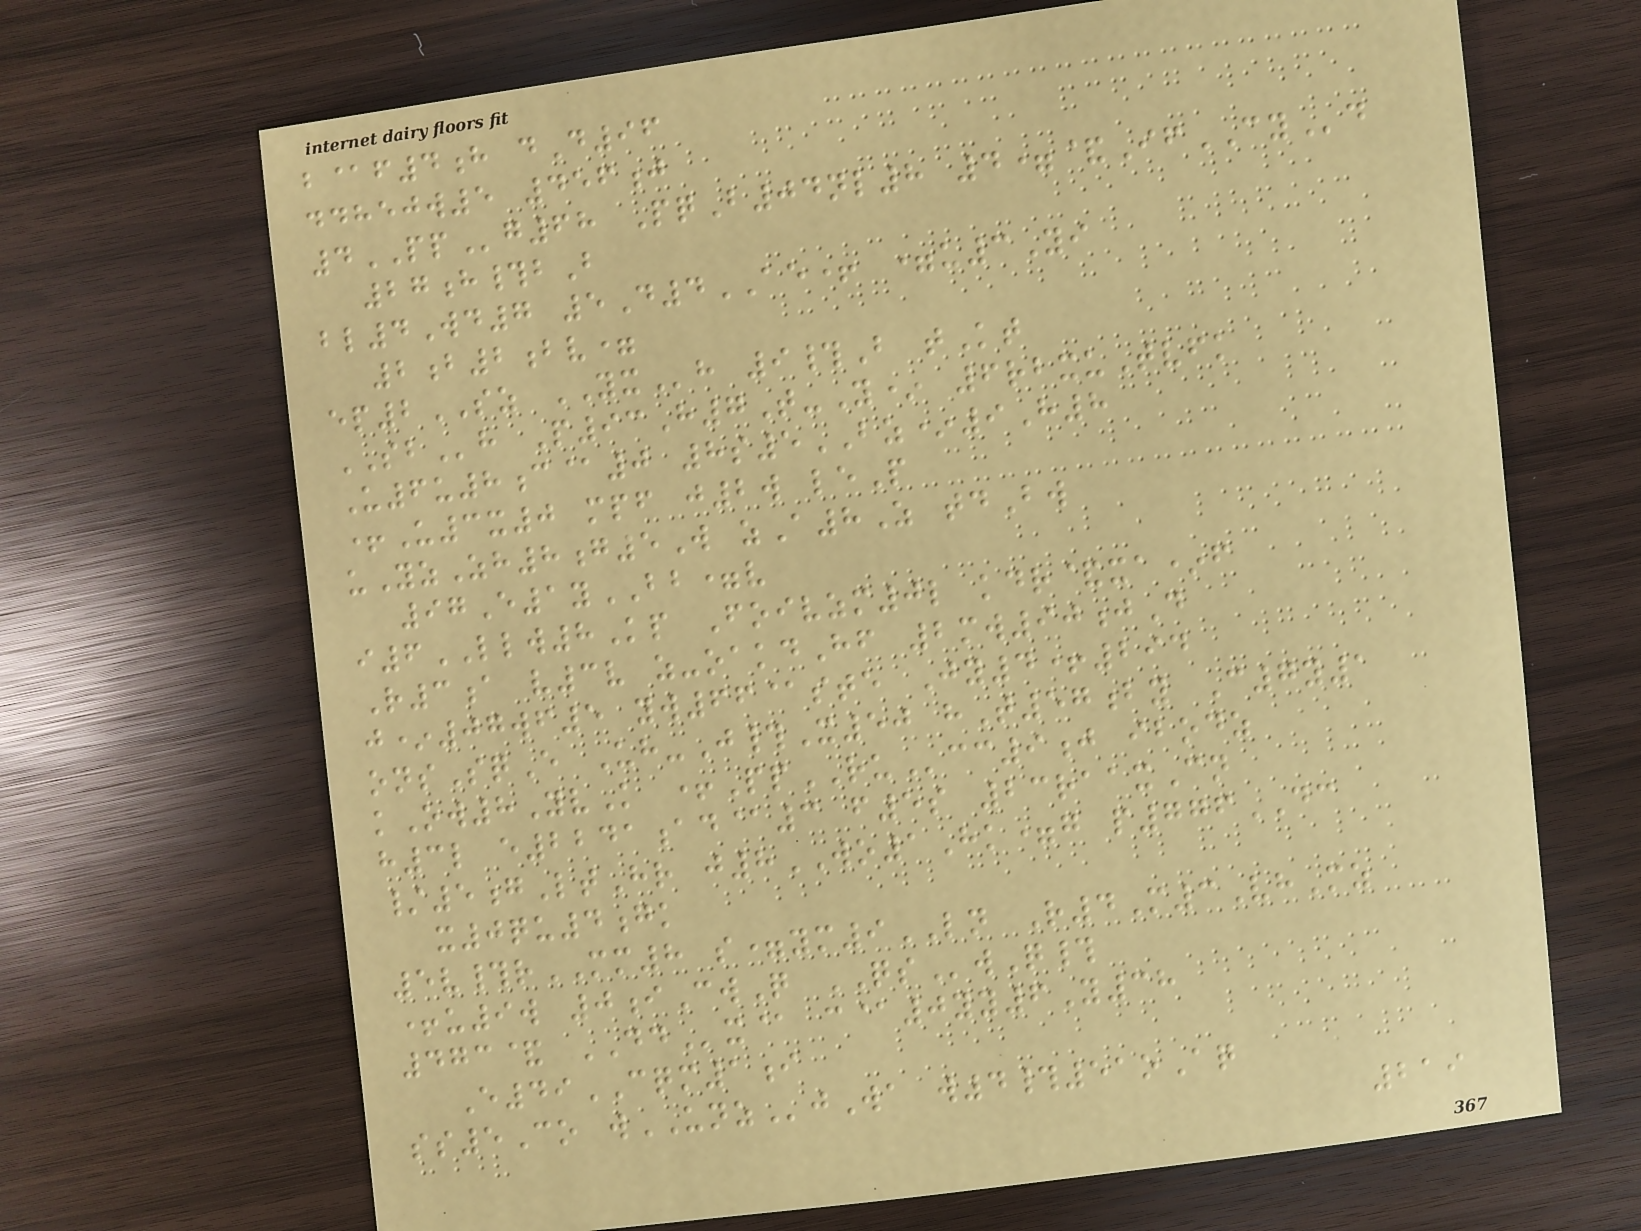b@f4h dD96
ddhejw5 456j
4PPg68 PqB04nl8 4=&IfCYd
27h#bB
bl4Wd7 5D4AE+ =u3Yi
2b2bv=
ep2SZ YXh 9#B tKt
SBh P93H7T-Y* 6rbxuTvfk
U6u8c@0 8s5BZ*9H8
+U3x0 mpf j2w leP
uYzZh8g5W zA8Z tdBw
97E1yBB=v
i6LLW8Kp Foivzm0l kdr&xa*f
R3a v3v z-oakdHf 2mw90jD
j*07wf5 yw66@ste Jy4+294
onsSqE Uh-J#X50 hT57by C7y1
kOw8YvK +PpRUcc9j ibodz
h3l e2241ad@3 f5s 23raaxCn
/5gLtHr j8WO1Hk=g p776DC
x0qu4gk
5v#rMM8 s=ym9LN R4M3VhMz
+u9w 0iCwQ QSwQ#
473& DDx@ c@0yy6Y38
E49CQM1i
ss5Co wUNZjWa w4#51oAq
219
